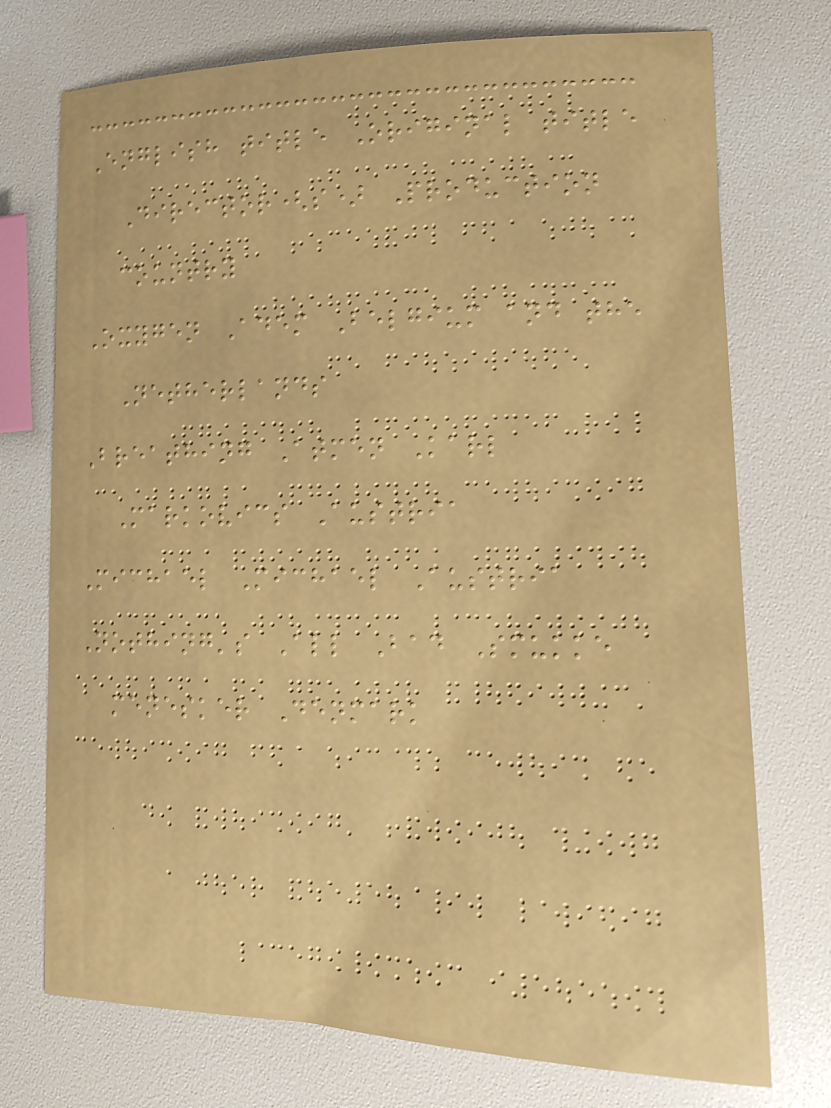English title Original title
Director(s) Production
country
Oxygen Adem Belgium and the
Netherlands
Breathing Atmen Karl
Markovics Austria
Michael Michael Austria
Nothing's All Bad Smukke
menesker Denmark
